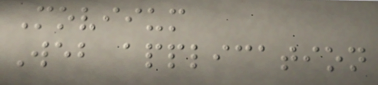Moviium
Web application
